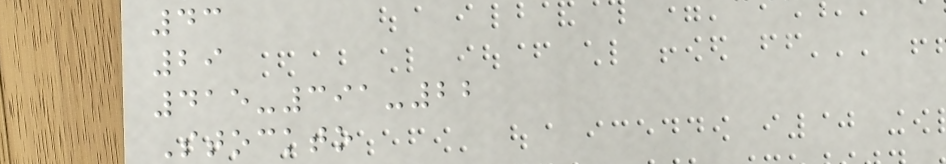43
29
415-391-22
Stockto
